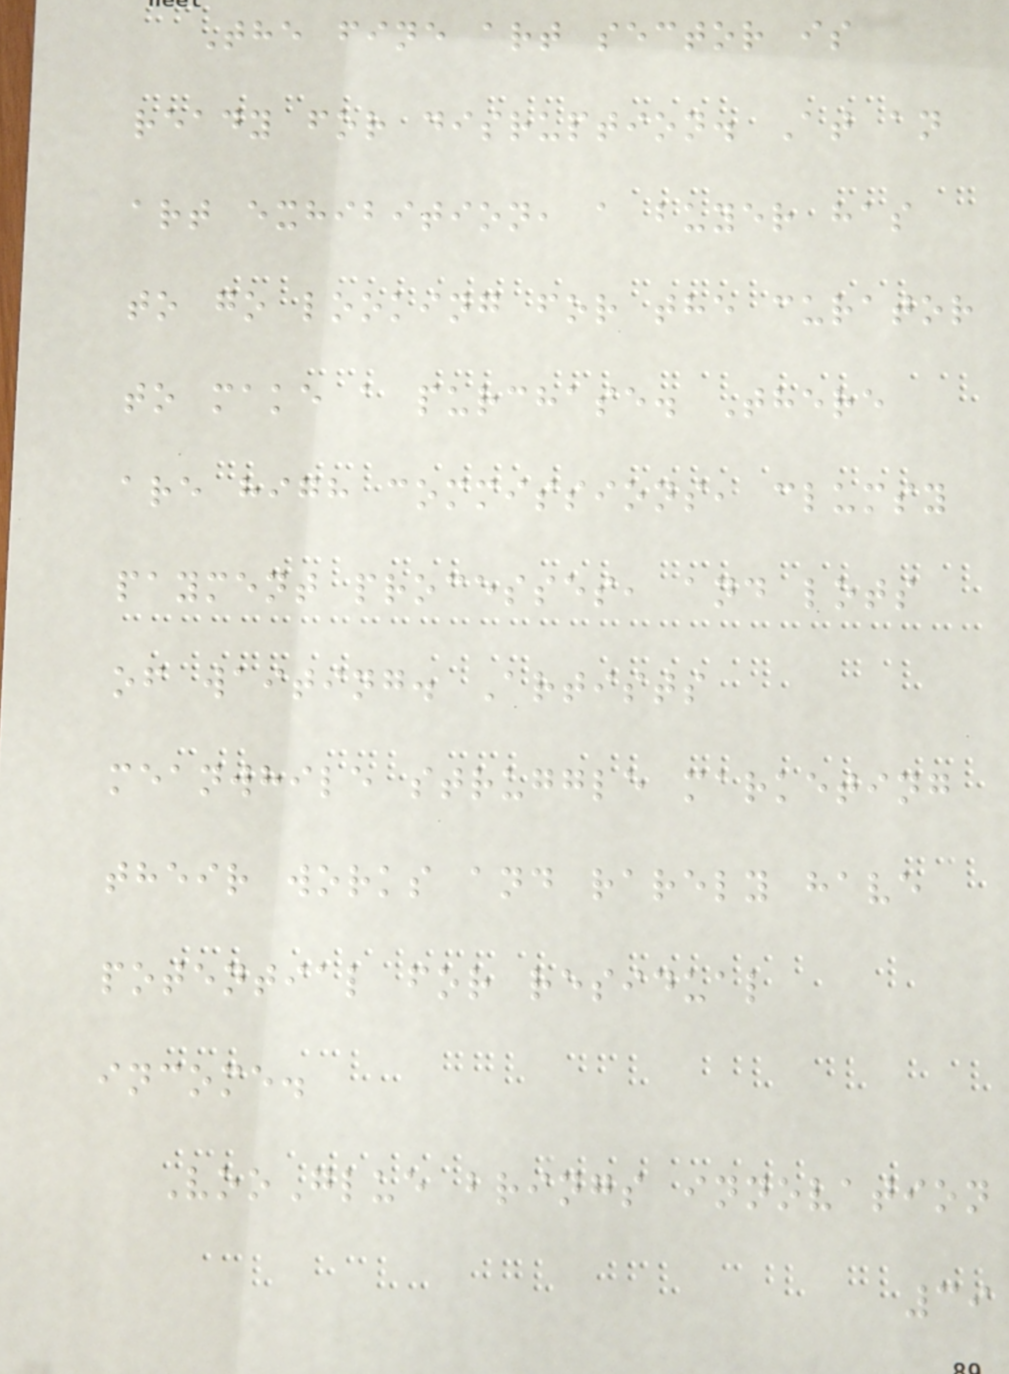The fine art sector is
ready for disruption. At an
art exhibition, a buyer has
to go looking for the curator
to make a purchase. There
are high commissions, clumsy
payment processes, and lots
of waiting. Artists
meanwhile struggle marketing
their works and rarely have
potential for residual
income.
VooGlue brings innovation
39
